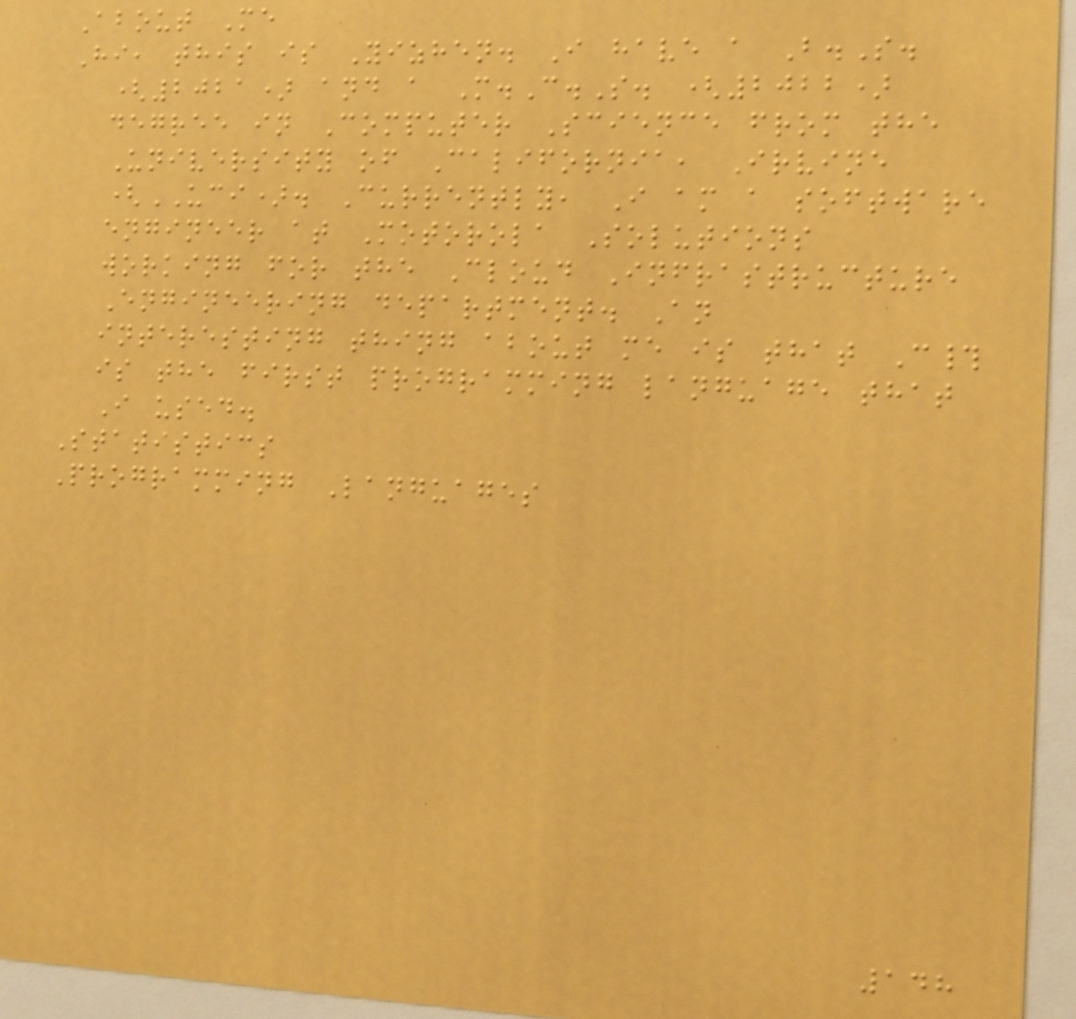About Me
Hi, this is Yizhen. I have a B.S.
(2021) and a M.C.S. (2022)
degree in Computer Science from the
University of California, Irvine
(UCI). Currently, I am a software
engineer at Motorola Solutions
working for the Cloud Infrastructure
Engineering department. An
interesting thing about me is that C#
is the first programming language that
I used.
Statistics
Programming Languages
148
